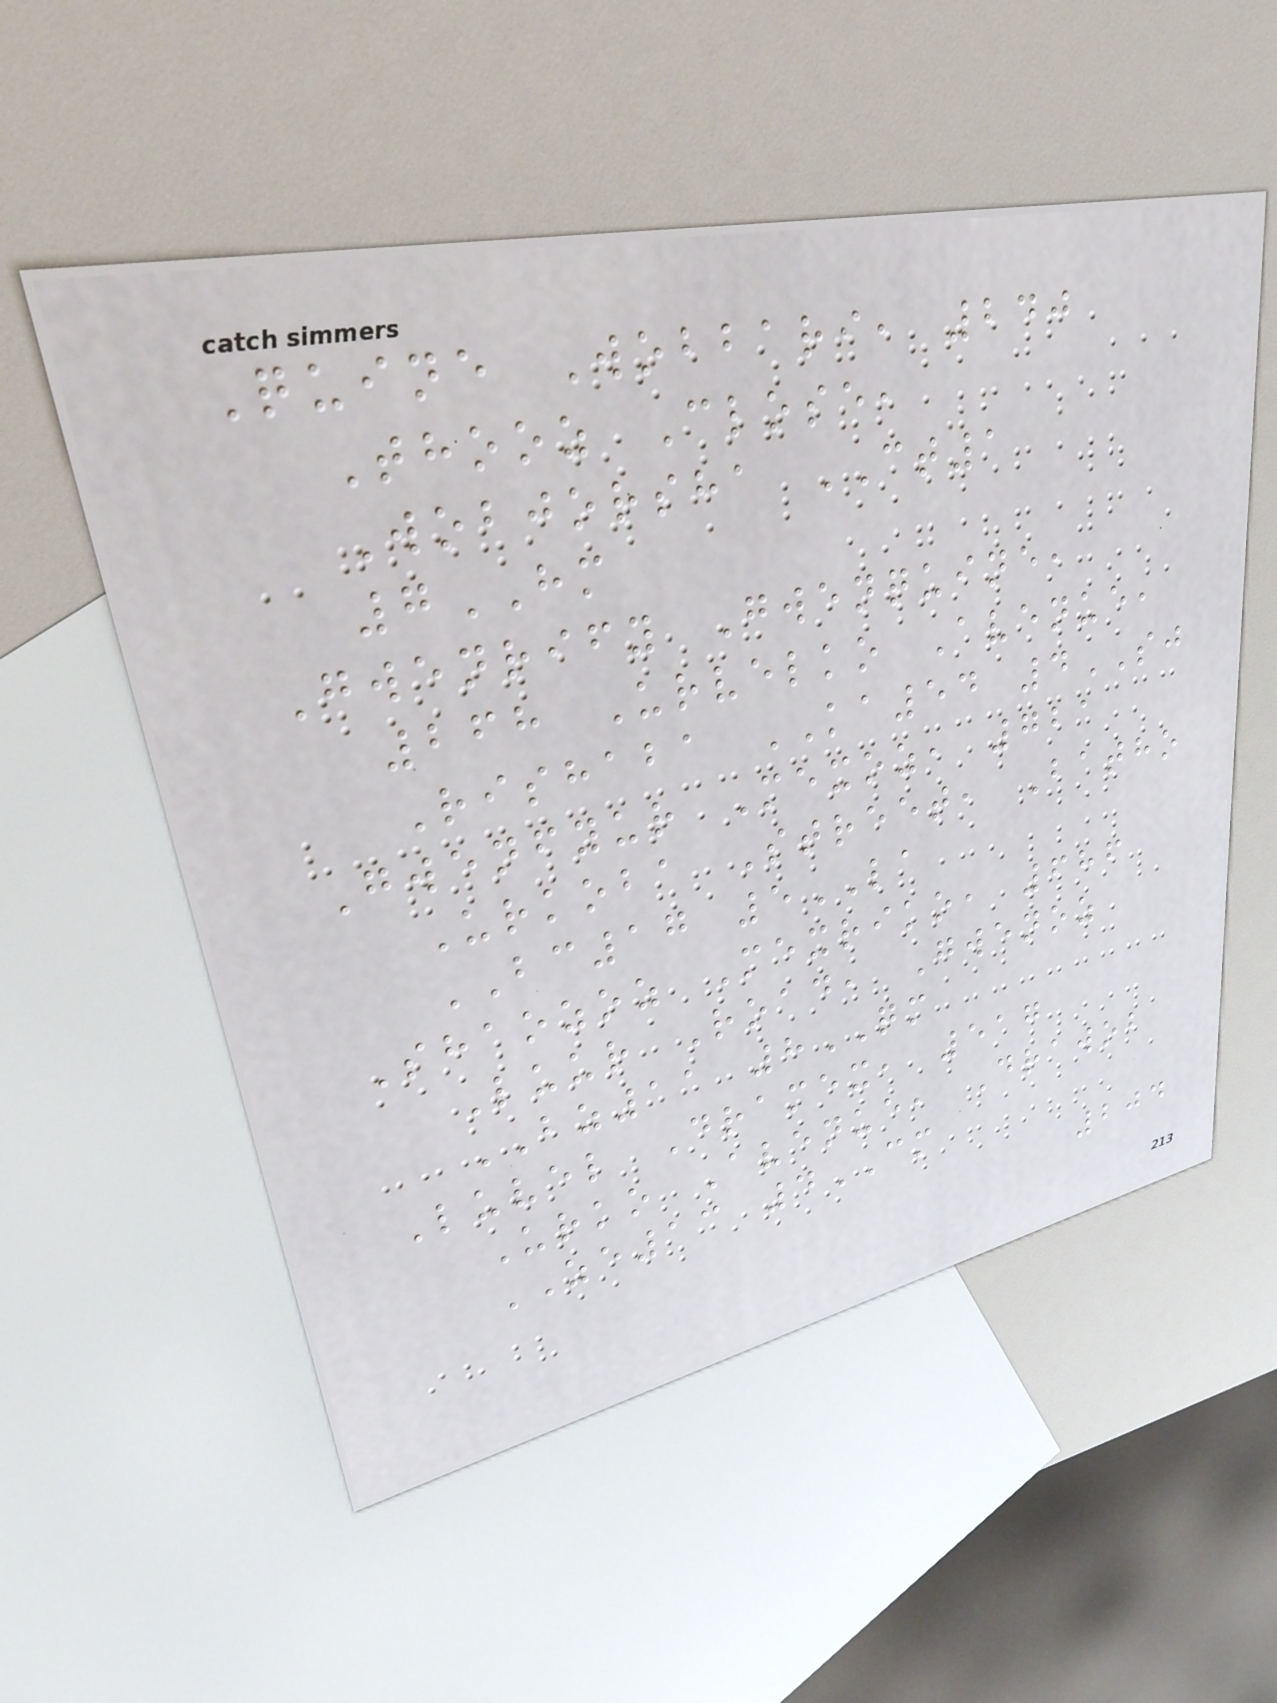Quine Wobbari, 240
Thooz Close,
Wobjorsha CT1
7HM
Gwenrify Gwenquine,
268 Urvelko Avenue,
Rishaba KA54 4SJ
Gwenfyur Mexoz, 721
Urkoba Street, Batho
BC17 5LA
Shaozoz Mexriko, 686
Luur Road, Gwenoz
BZ11 8QM
Luvel Dramex, 517
Urko Avenue, Drawob
ZE13 4CM
204
